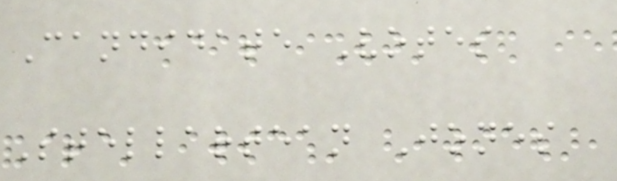Candidate Votes
Stellartean Jones
